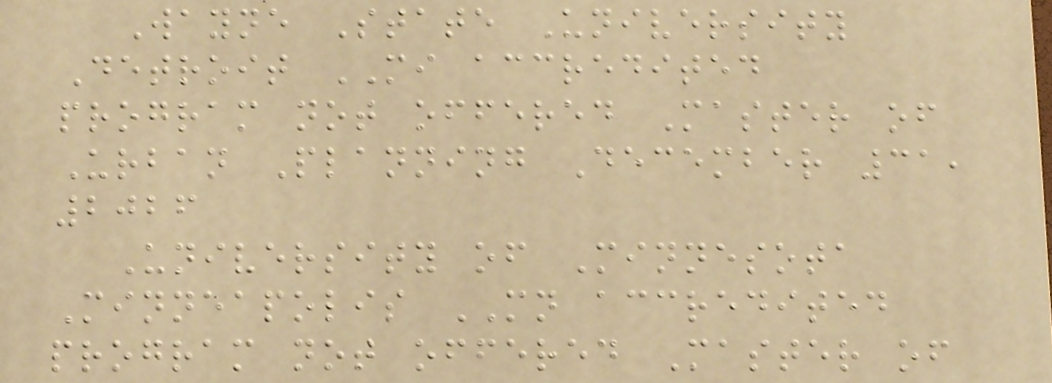Wayne State University
Detroit MI accredited
program not offered Master of
Urban Planning December 31,
2026
University of Minnesota
Minneapolis MN accredited
program not offered Master of
